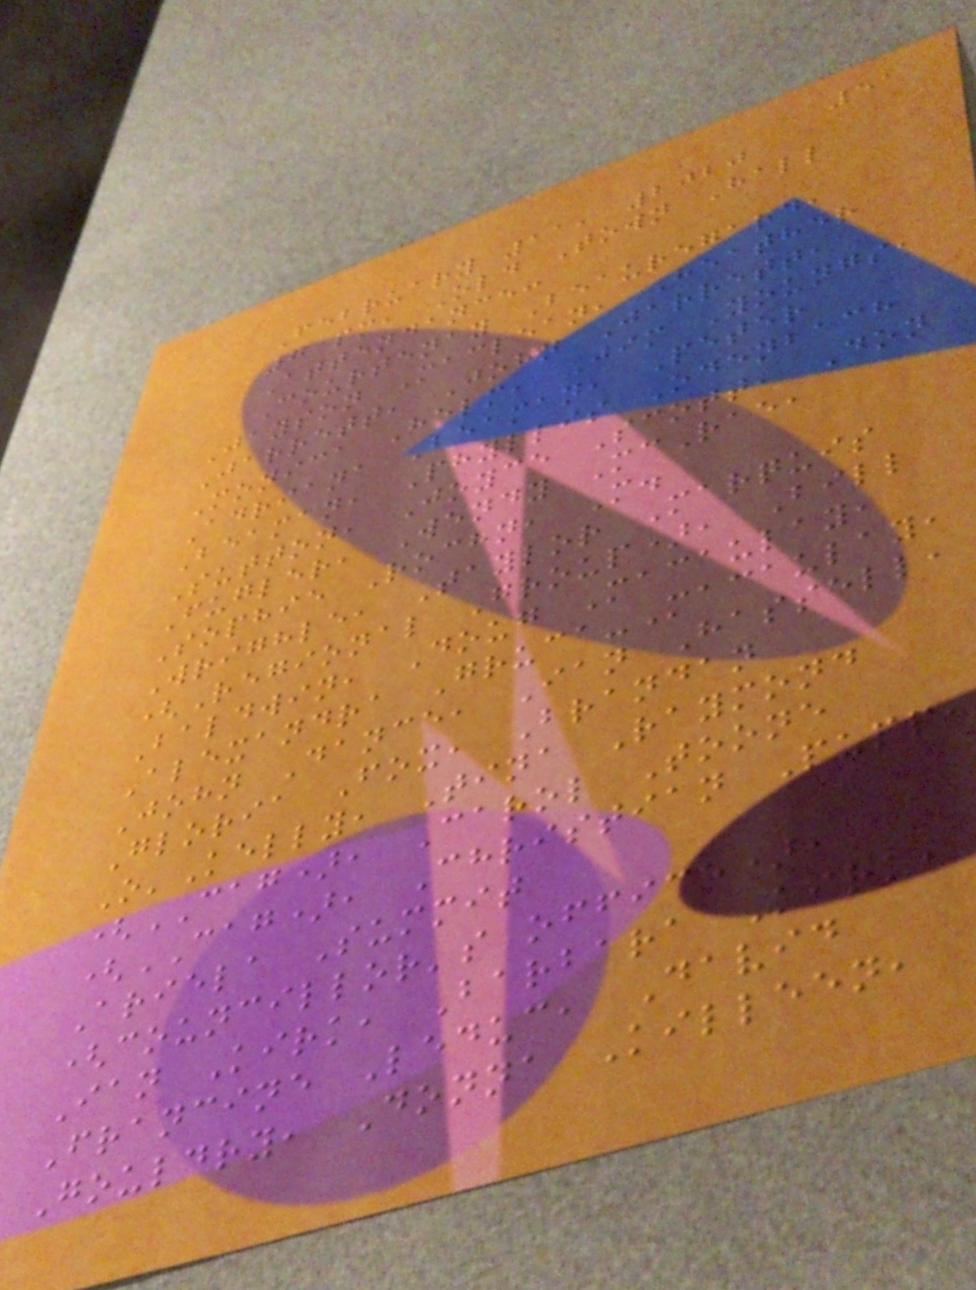51
February 11, 2020
7 pm, Old Town Hall
Attendance:
Courtenay Beauregard,
Jayson Maclean, Heather
Jarrett, John Jarrett,
Monica Helm, Jim Youngs,
Adriana Beaman, Peter
Beaman, Phyllis Odenbach
Sutton, Joyce Scott, Don
Fugler, Wendy McRae,
Sophie Rochn, M.
Wrighle, Taylor Marquis
(Regional Group), Bill
Baldwin, Doug Macaulay,
Alexandra Gruca-Macaulay,
John Dance, Ian Hassell,
Gloria Fox, Brandan
O'Kelly, Tina Raymond
(CAG), Carol Toone
(CAG), Christian Pupp,
Ariela Summit
(councillor's office),
Ian Kirk, Barbara Kirk,
Francine Leduc, David
Gouldry, Donna Killeen,
